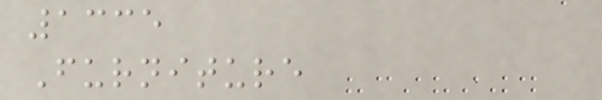1335
Furniture
